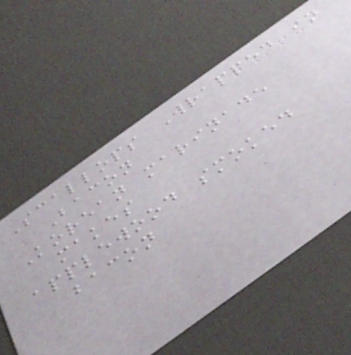Scallops Wrapped in
Bacon
Korean marinade
makes
applewood smoked
bacon
